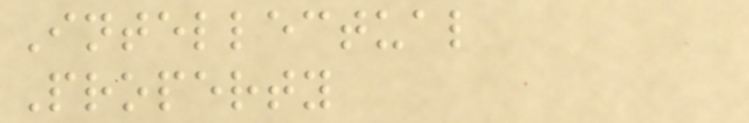Intellectual
Property
